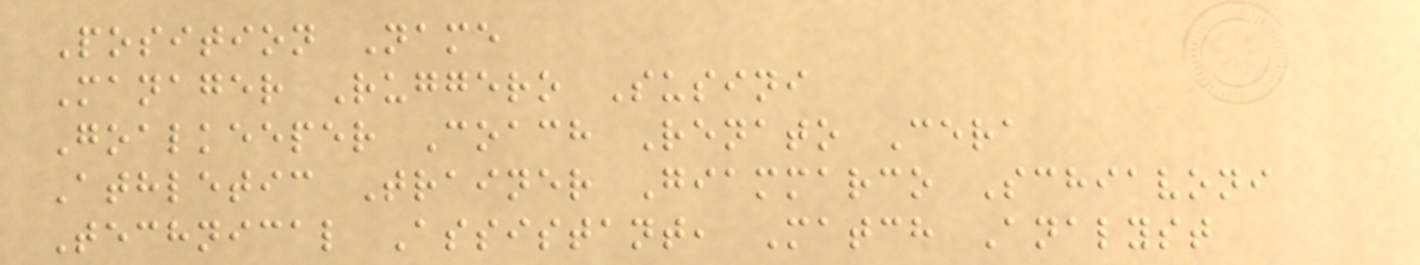Position Name
Manager Ruggero Susini
Goalkeeper Coach Renato Cera
Athletic Trainer Giammarco Schiavoni
Technical Assistant, Match Analyst
